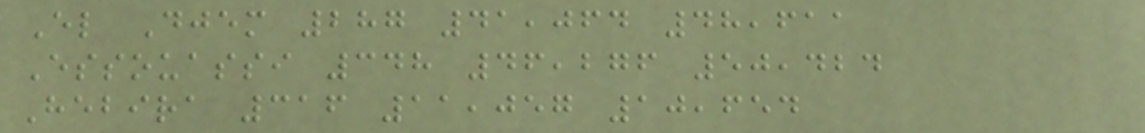El Djem 287 41,064 48,611
Essouassi 348 46,276 50,424
Hebira 316 11,057 10,654
